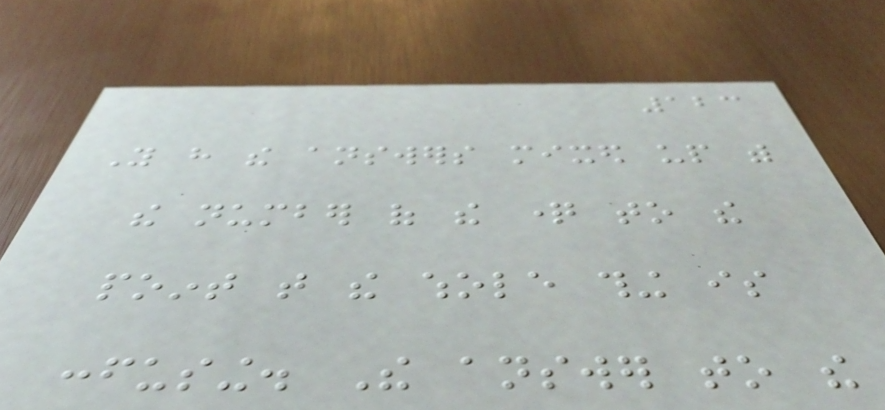123
You have the answers mixed up with
the number of the question to the
point that the whole thing is
confusing. The answer to the
